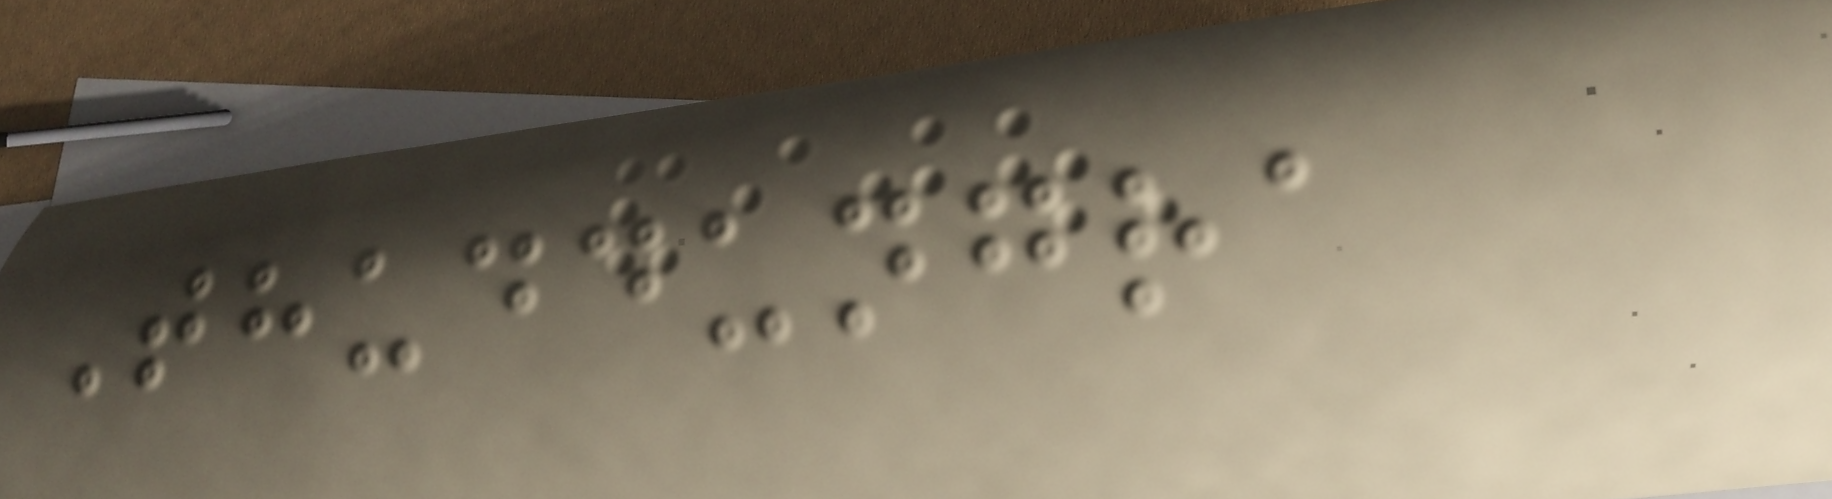Thuddungra
